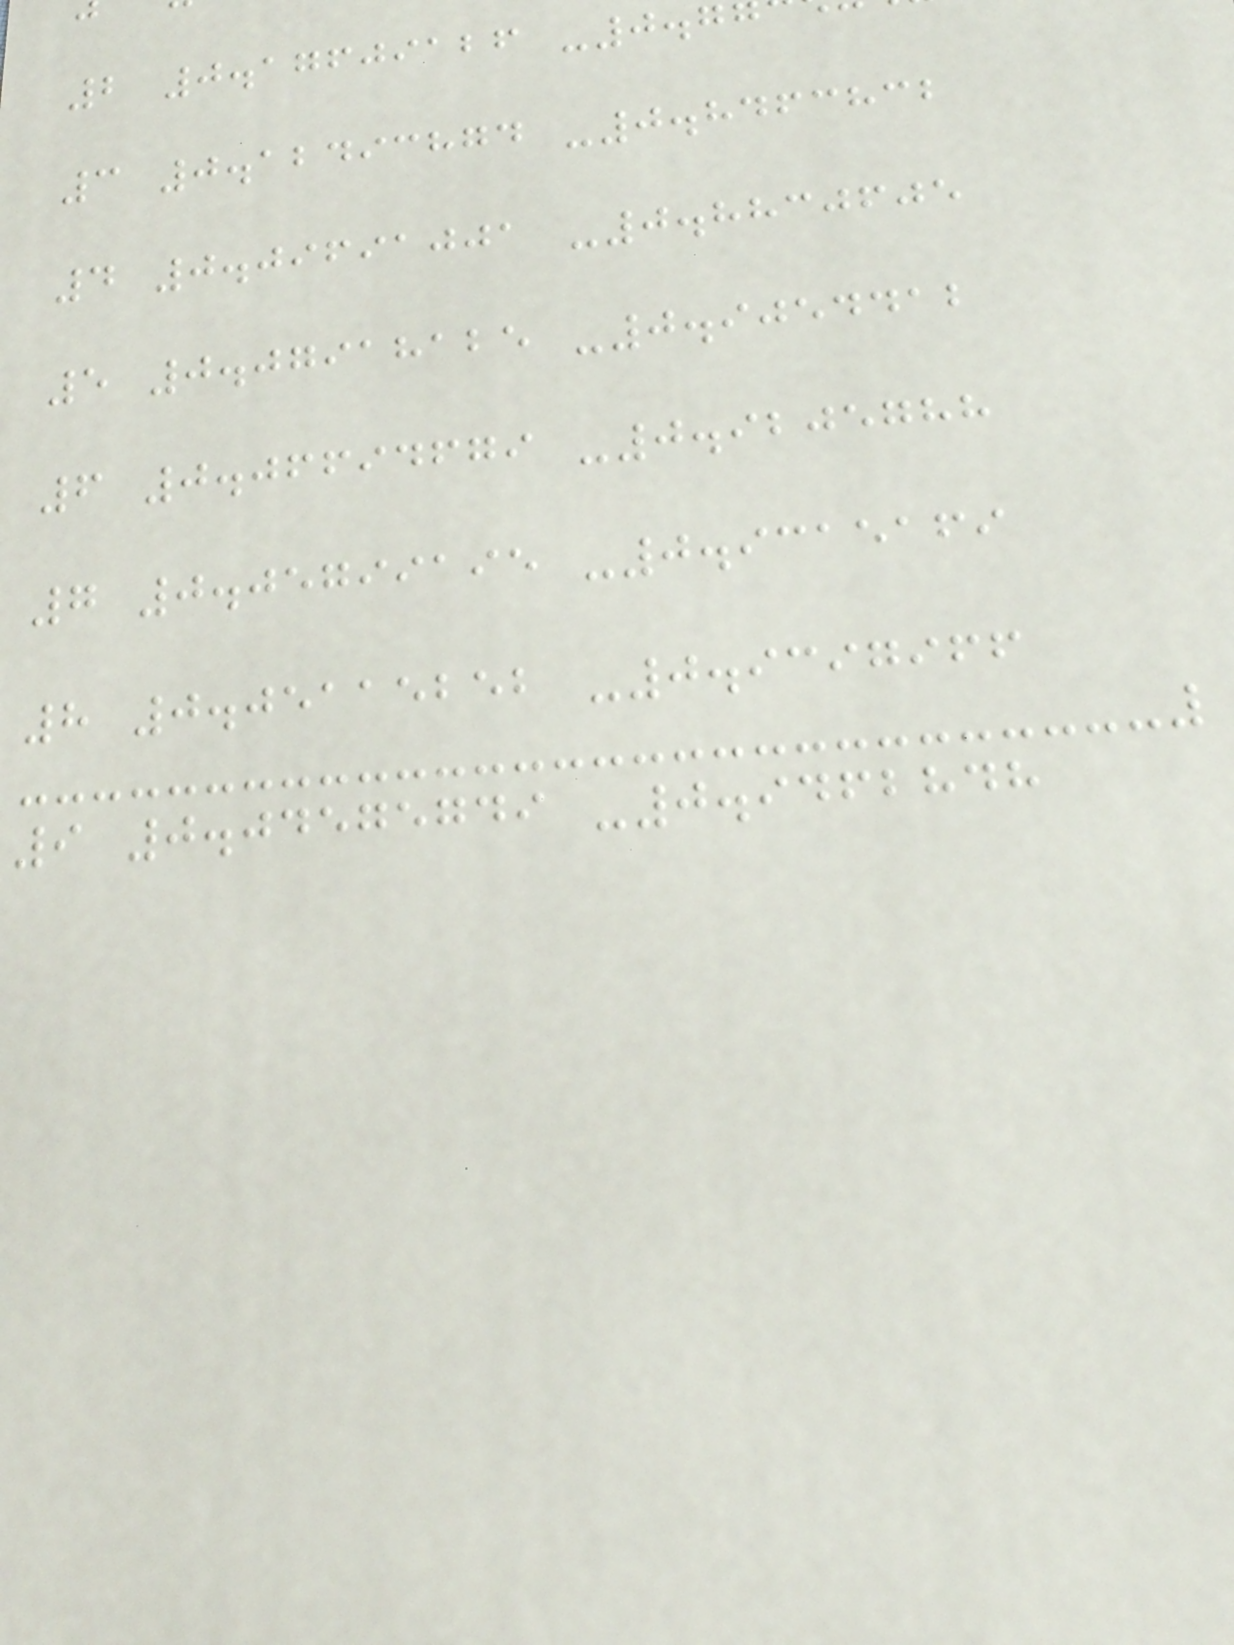2 0.17609126 -0.7
3 0.12493874 -0.8463832
4 0.09691001 -0.8830605
5 0.07918125 -0.9054412
6 0.06694679 -0.9205788
7 0.05799195 -0.9315169
8 0.05115252 -0.9397966
9 0.04575749 -0.9462848
